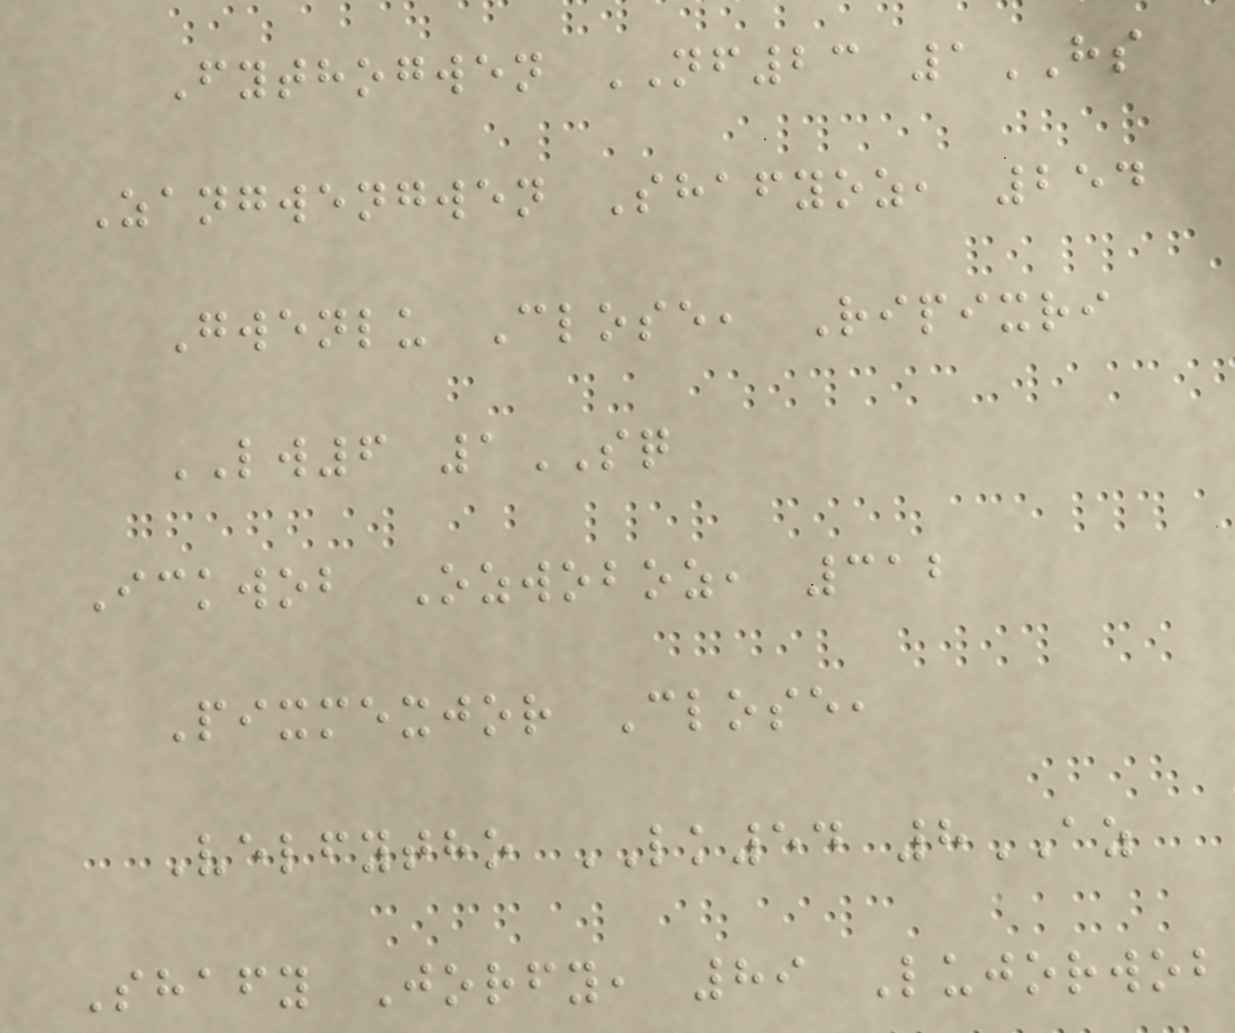Fythogwen NF23 1HS
Zangwengwen Shafyoz, 254
Gwenlu Close, Ripixri
LW6 1SQ
Ickwob Ozwoboz, 312
Pixmexjor Close,
Velfytho LK54 8AZ
Shafy Jorfy, 89 Lujorwob
